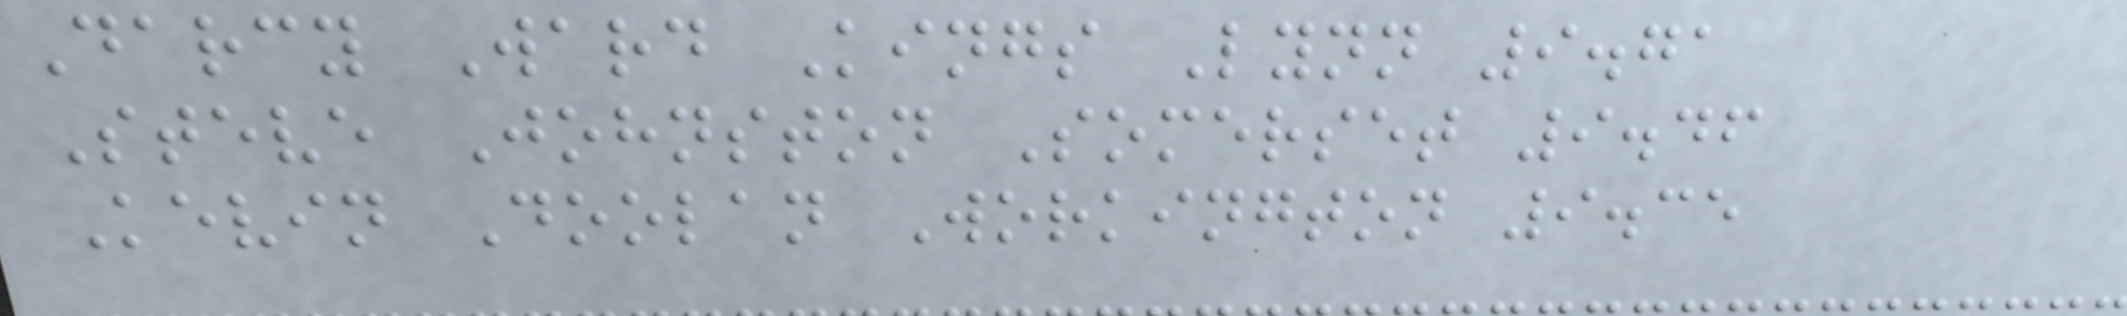Darcy Ward Kings Lynn 9.71
Steve Johnston Somerset 9.46
Kevin Doolan Workington 9.35
